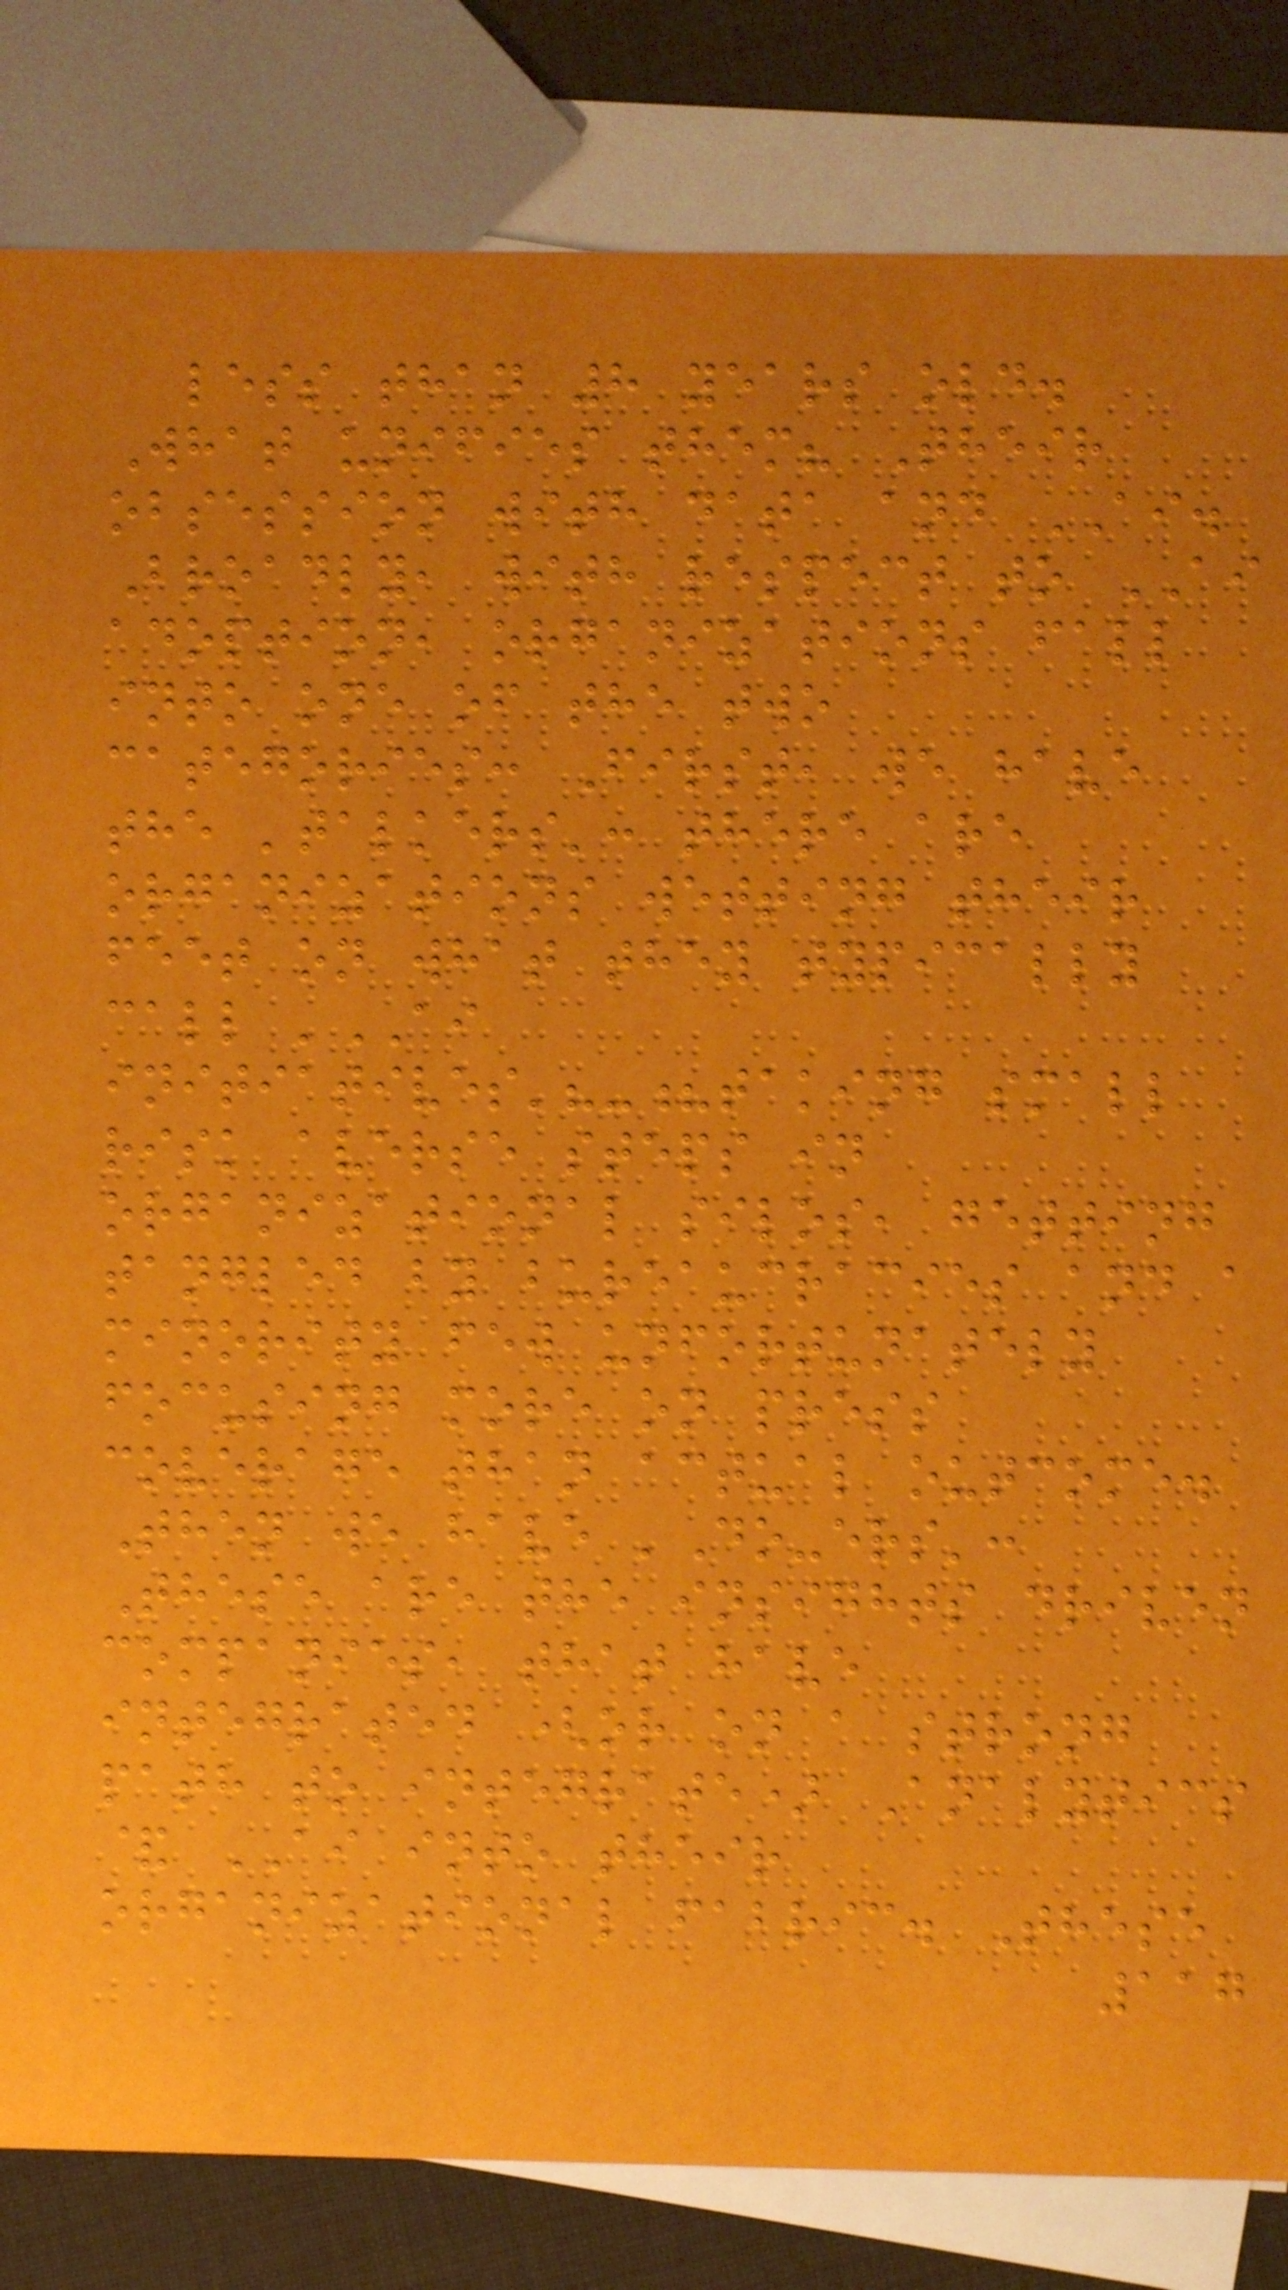less than 8 years old.
What unifies them? Their
obsession with data and AI.
Broadly, with respect to AI
adoption, organizations fall
into one of the two
categories: First, we have
the 'talkers': there are
organizations wetting their
feet on what they typically
call 'AI
initiatives'?-?taking small
risk averse steps in
organizational silos, getting
tangled by bureaucracies and a
minority few unfortunately
focusing more on press
coverage than actual outcome.
Then we have 'Do-ers':
These are the insights driven
companies, that have
integrated (or on a strong
path to integrate) Analytics
& AI into their
organizational fabric. These
117
